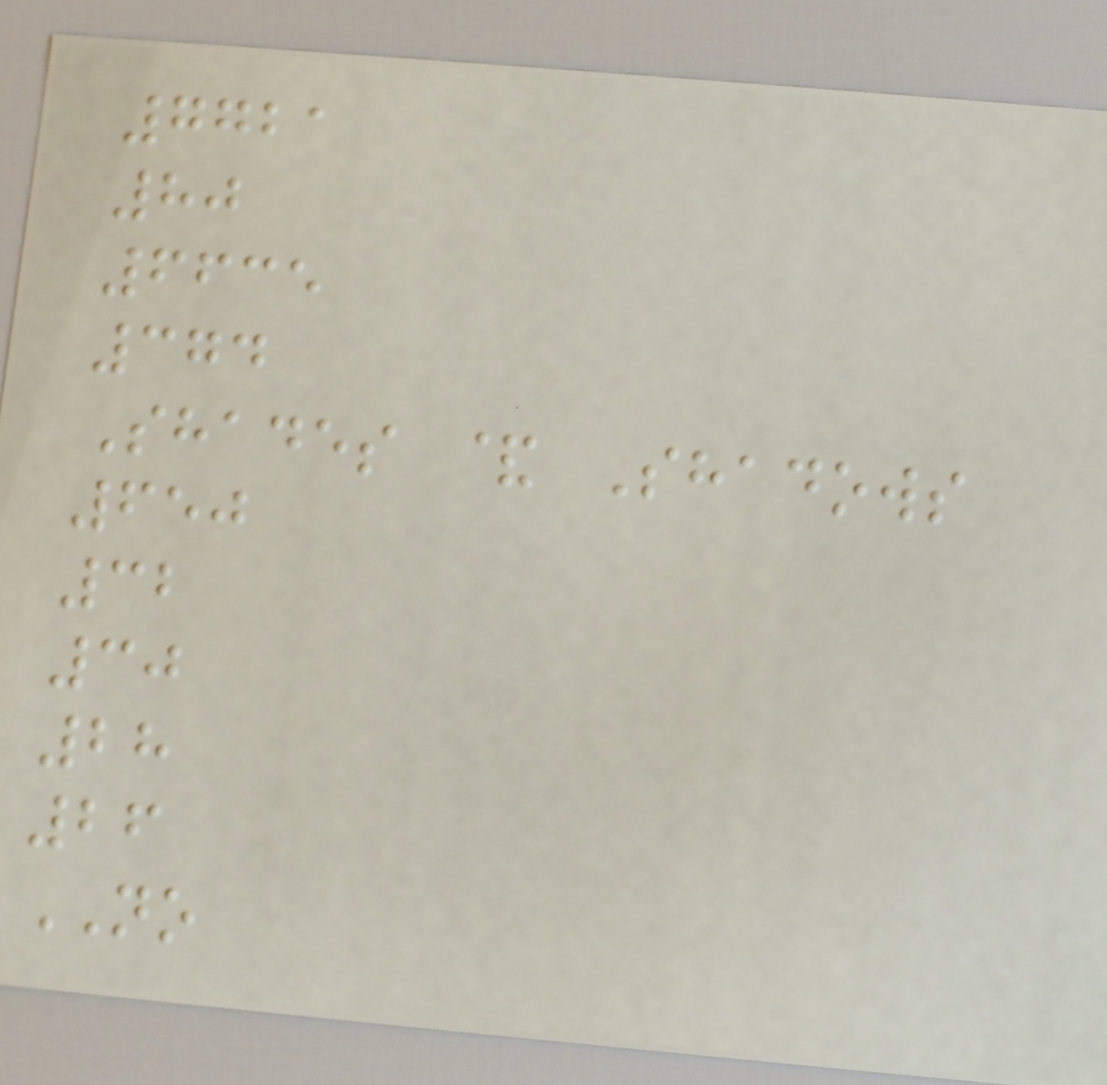7721
80
6635
374
Shades & Shadows
650
32
30
28
26
NO
